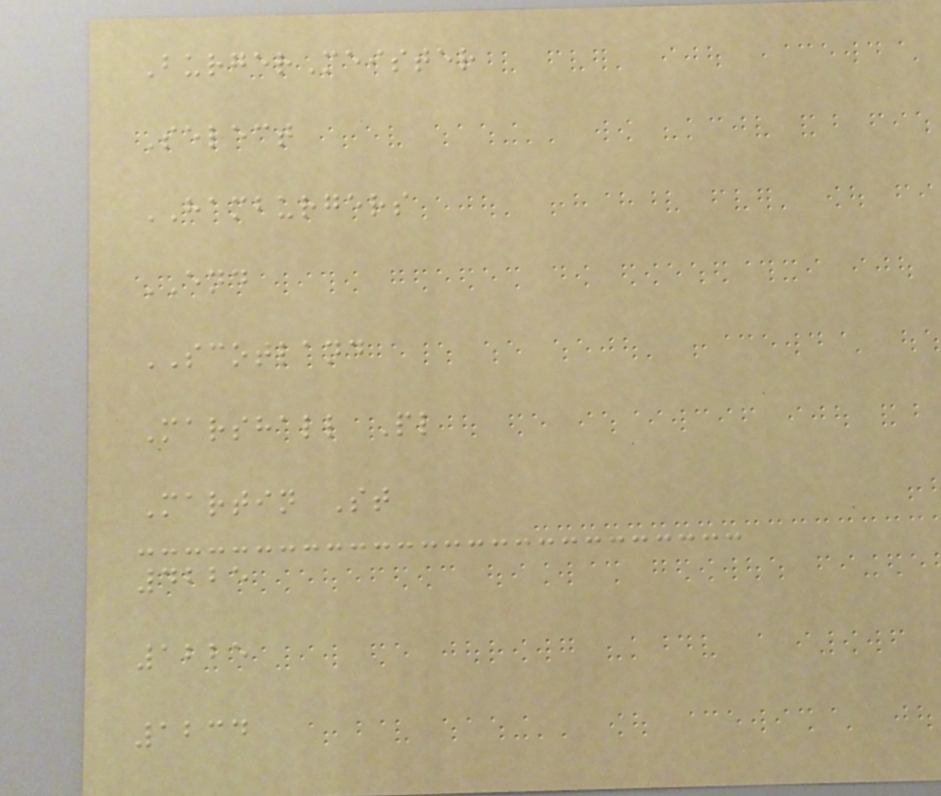BurgerMeister
Select
HAMBURGERS
END
SCOTLAND
Marshall Pl
Martin St
4225
1225
1234
